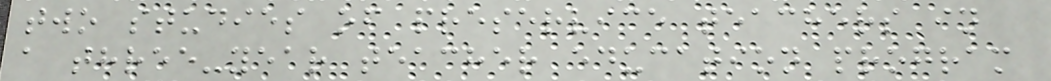two studies of preservice teachers in
a three-year teacher education program
